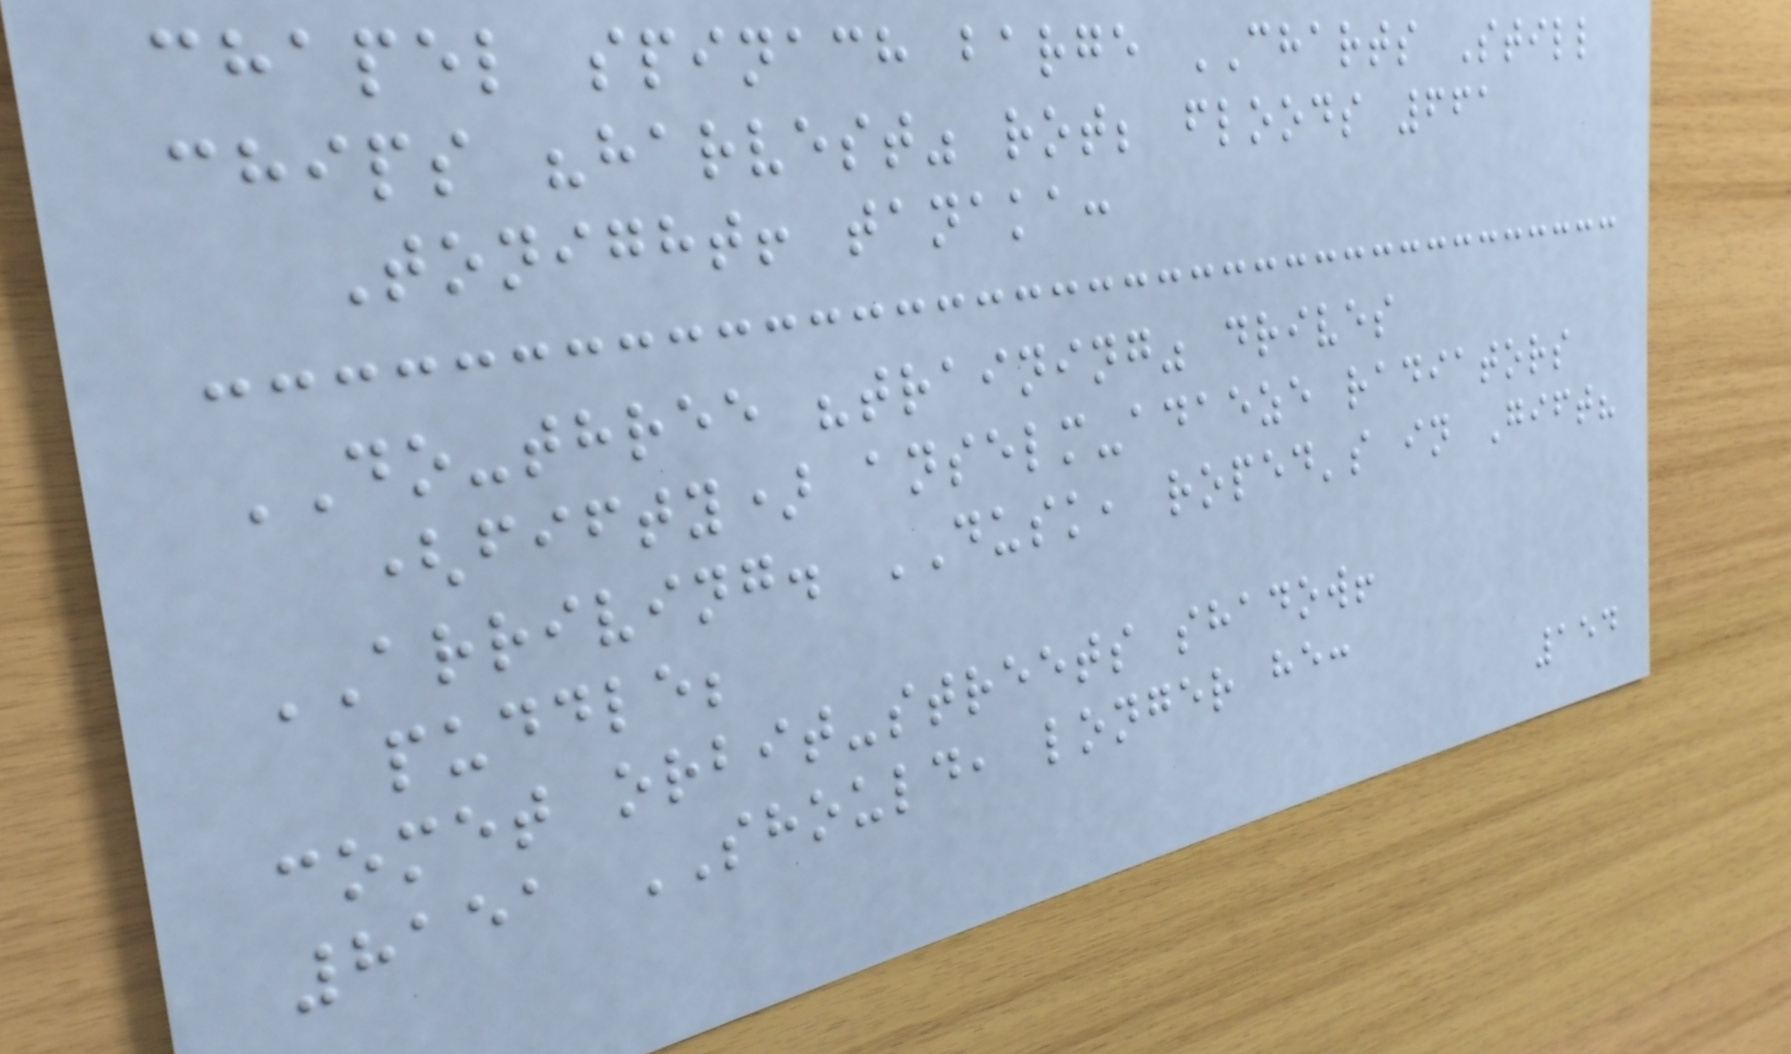chapel spinach barge CHARTS Still
chips "harvest" rot; floods 661
Tonight! tanaka:
DO-three "training" drives
(fifty) anselm-adaeze radiators
ARRIVING. DUSK, roped's in Gift?
puddle;
comet orbit-streets shadow!
8151 SHOULD, longer he:
154
